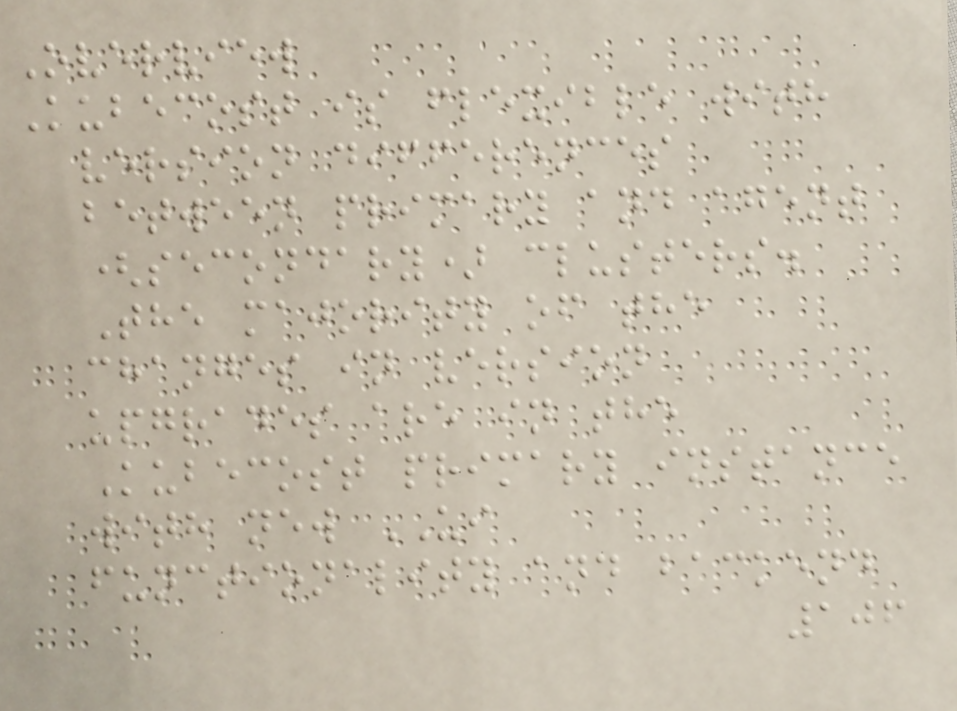Overview
Kubecost is flexible with
version differences
between primary and agent
(secondary) clusters.
The majority of the
changes in version
upgrades are in the
Kubecost primary instance
with new UI
functionality and backend
106
